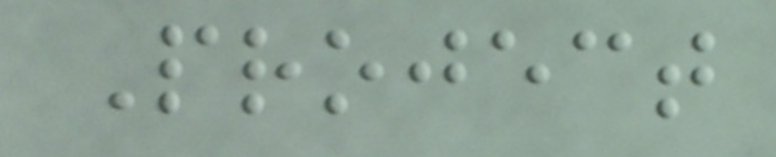Project
